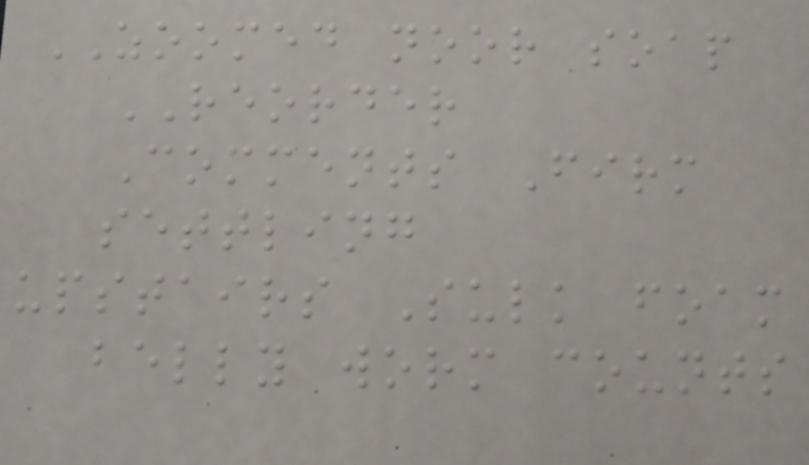ZOOMED noor soap
REORDER
Comments Firm
settling
upstairs Sulk foam
belly worm counts
